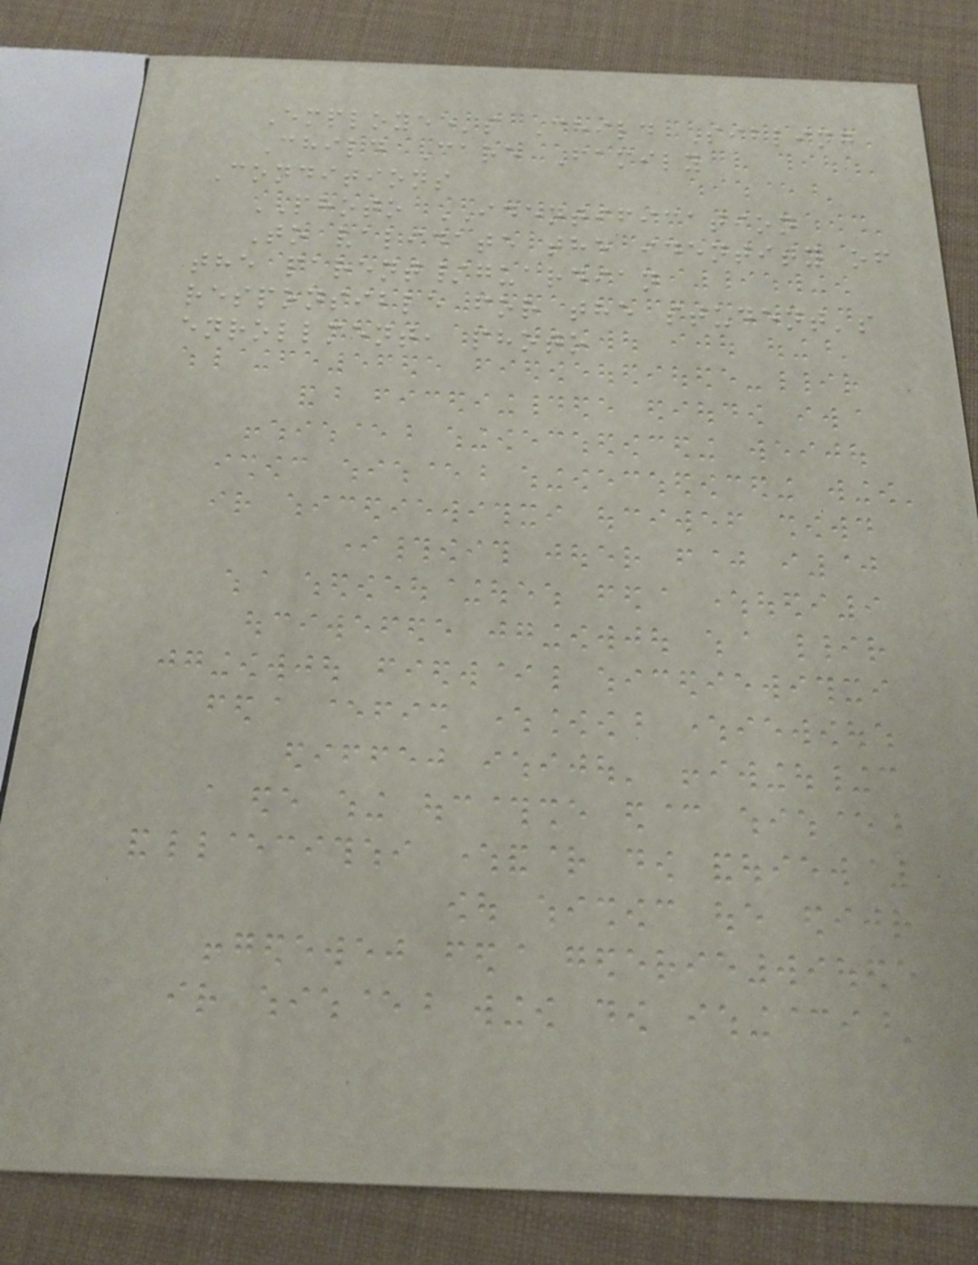Employee's Child Sibling
Child Care Family
Conditions
PHOTO IDENTIFICATION
To validate the identity of
the parent/guardian
responsible for the student's
enrollment, photo
